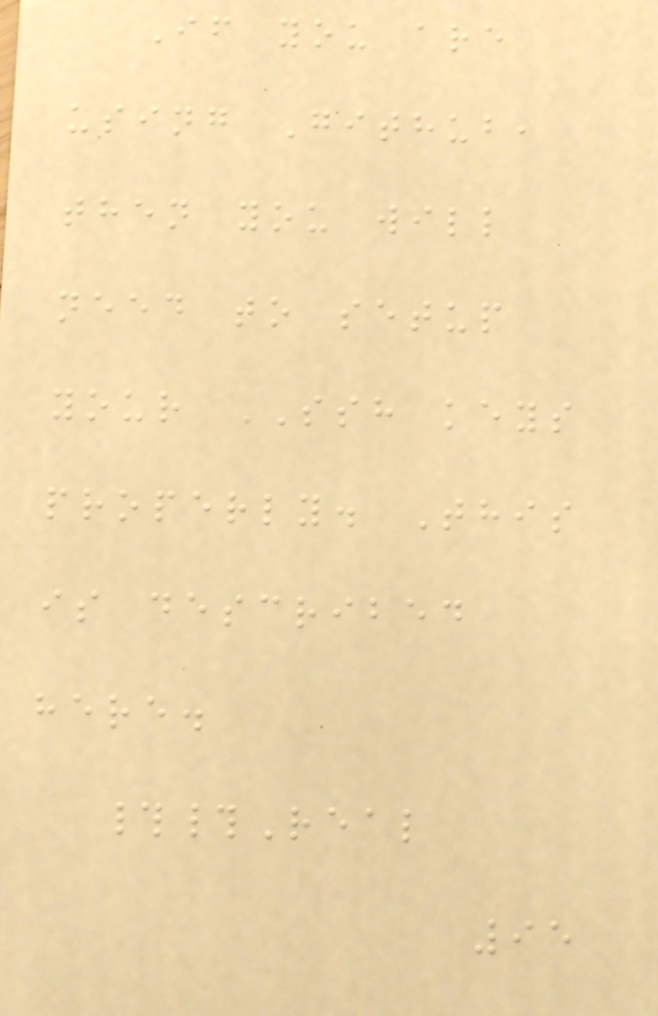If you are
using Github,
then you will
need to setup
your SSH keys
properly. This
is described
here.
##Real
95
